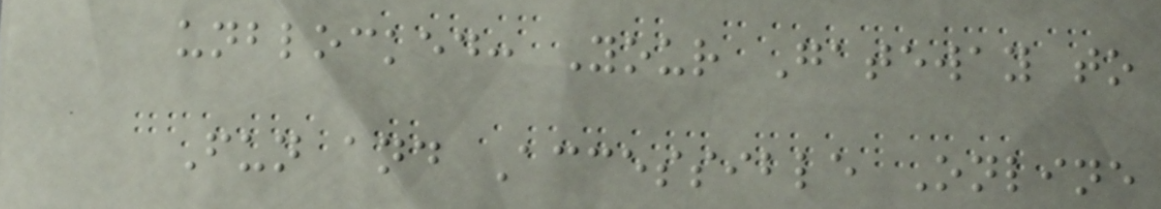unblocked: Your Gateway to
Fun and Accessible Online
